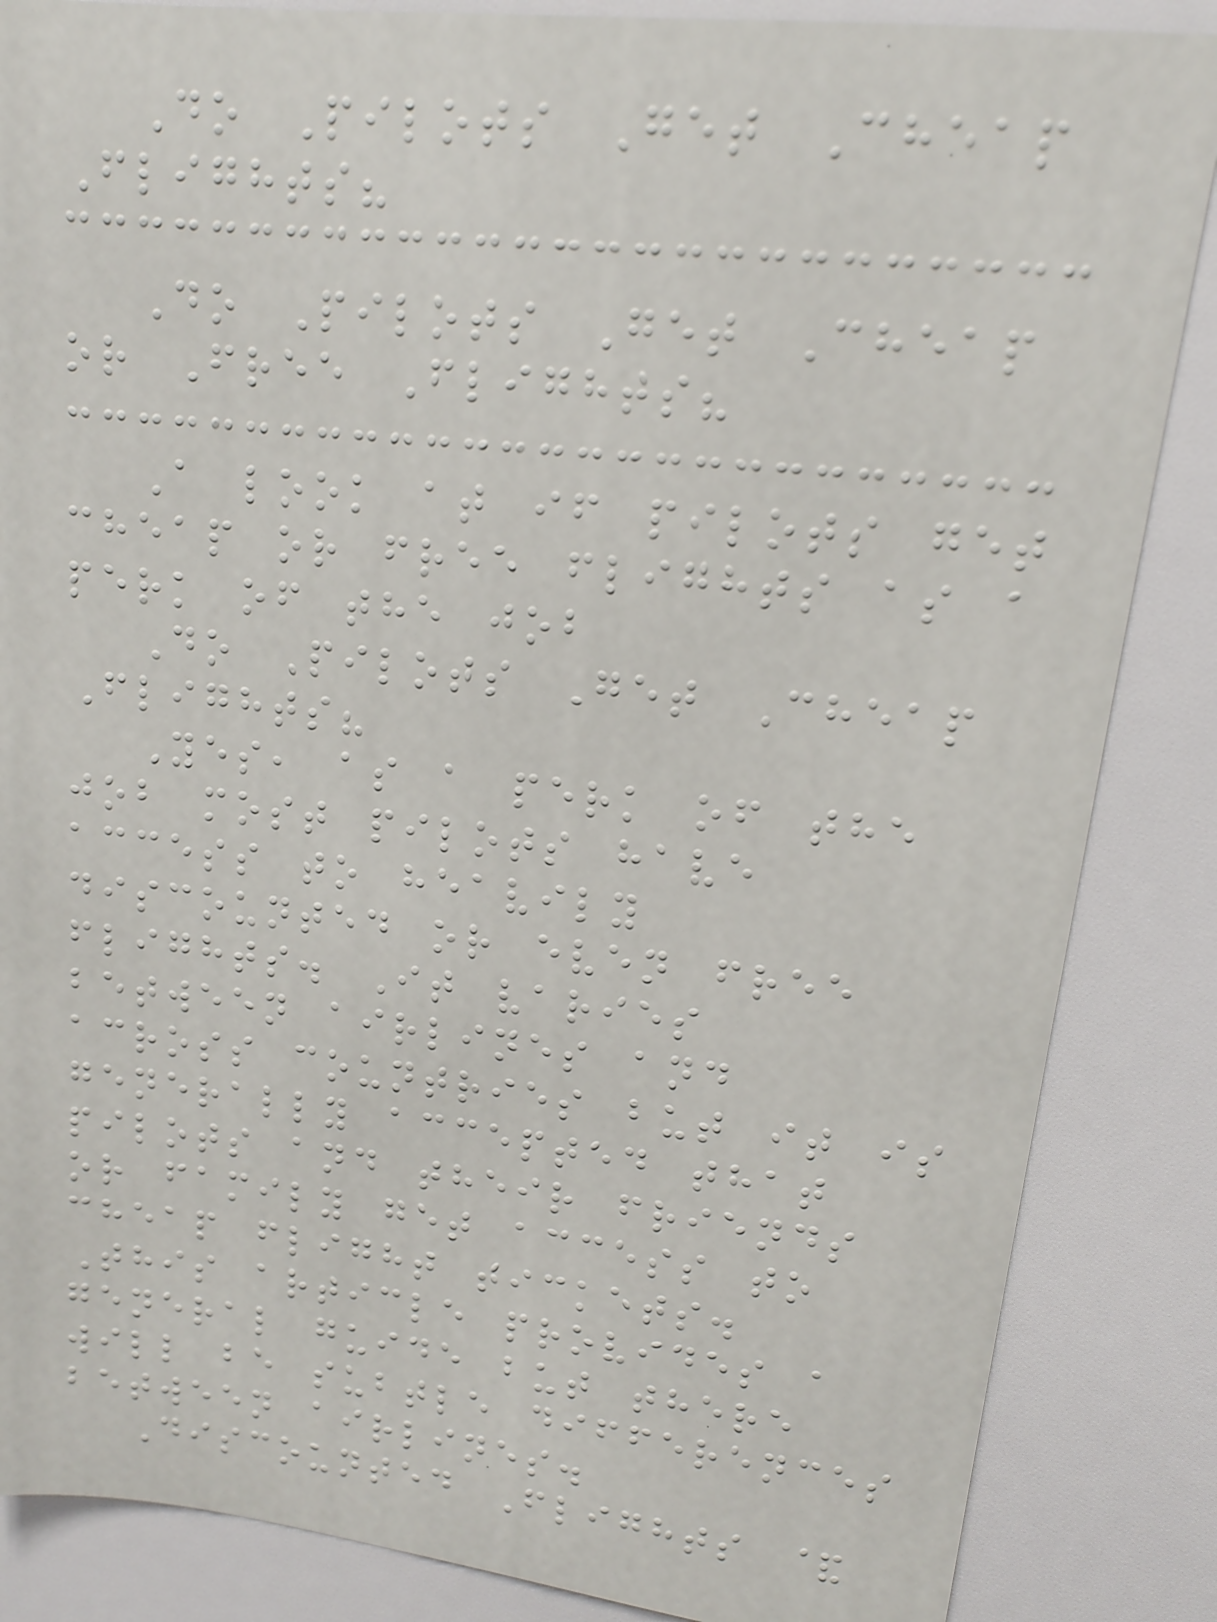Do Pilots Get Cheap
Flights?
Do Pilots Get Cheap
or Free Flights?
A look at if pilots get
cheap or free flights as a
perk of the job
Do Pilots Get Cheap
Flights?
Yes, as a perk of the
job most pilots have
access to heavily
discounted or even free
flights. It varies
between airlines and
across countries but it is
generally accepted that
pilots and their friends
or family get access to
cheap flight tickets.
This article provides a
general guide but there
will be subtle differences
between airlines.
Discounted Flights &
